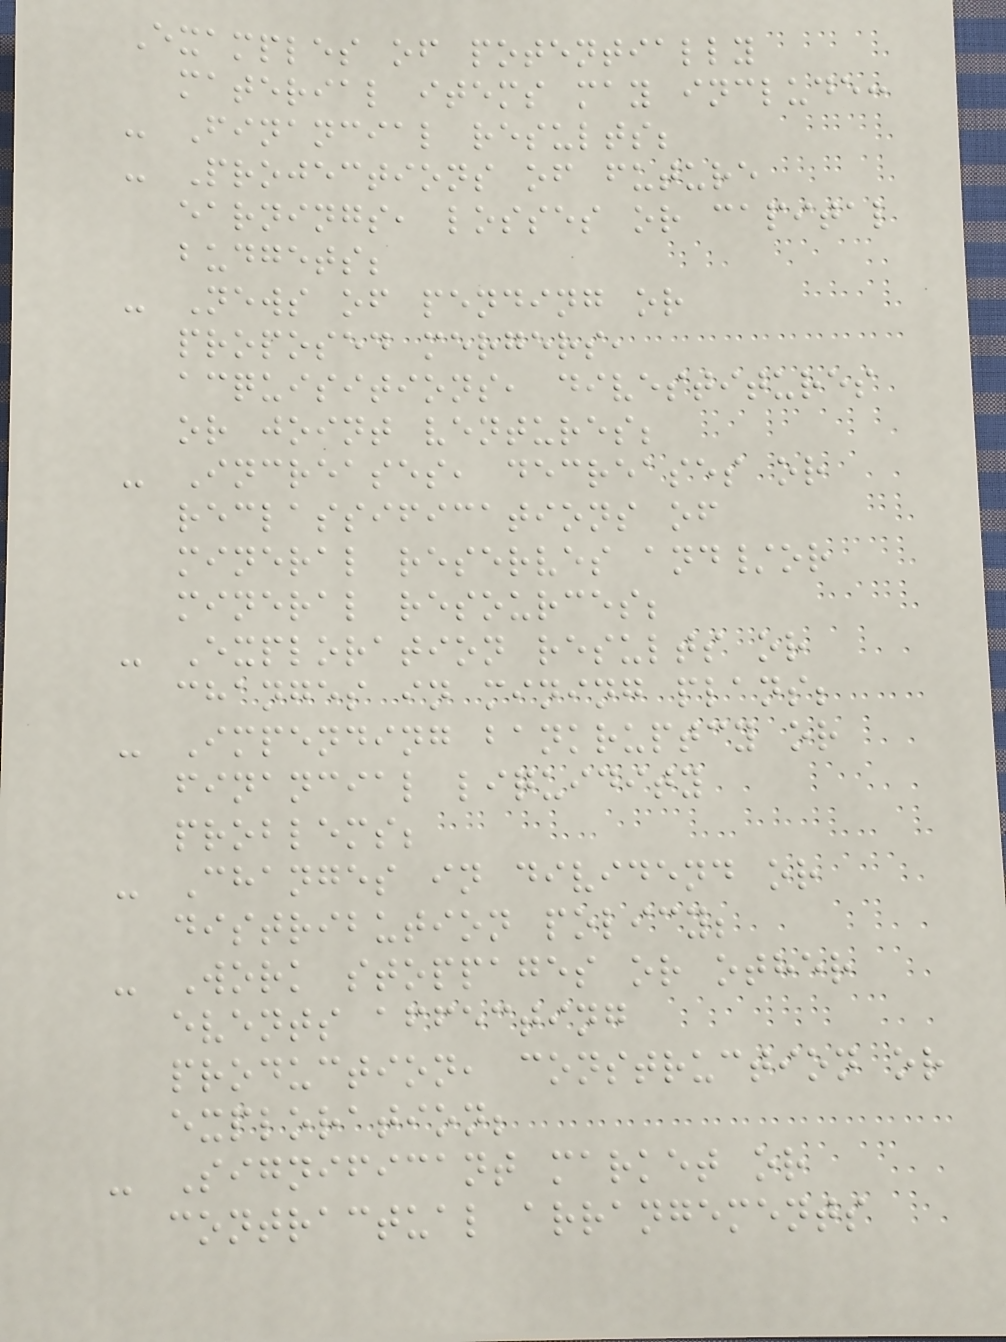Examples of potentially
material items may include:
- Financial results;
- Projections of future
earnings, losses or capital
budgets;
- News of pending or
proposed mergers,
acquisitions, divestitures
or joint ventures;
- Increases, decreases or
reclassifications of
mineral reserves and/or
mineral resources;
- Exploration results or
changes in mining plans;
- Impending bankruptcy or
financial liquidity
problems;
- Changes in dividend or
distribution policy;
- Work stoppages or other
events affecting
production, construction or
exploration;
- Significant market or
contractual arrangements
